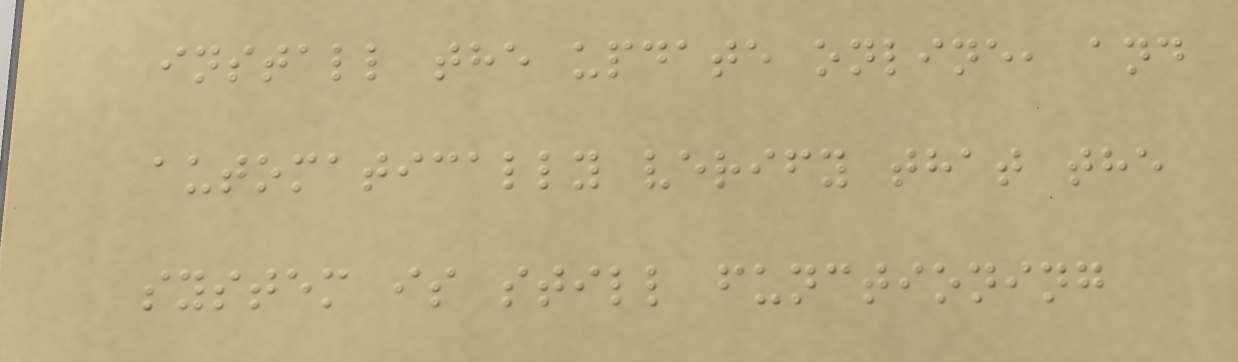install the update online, and
automatically verify that the
system is still functioning
